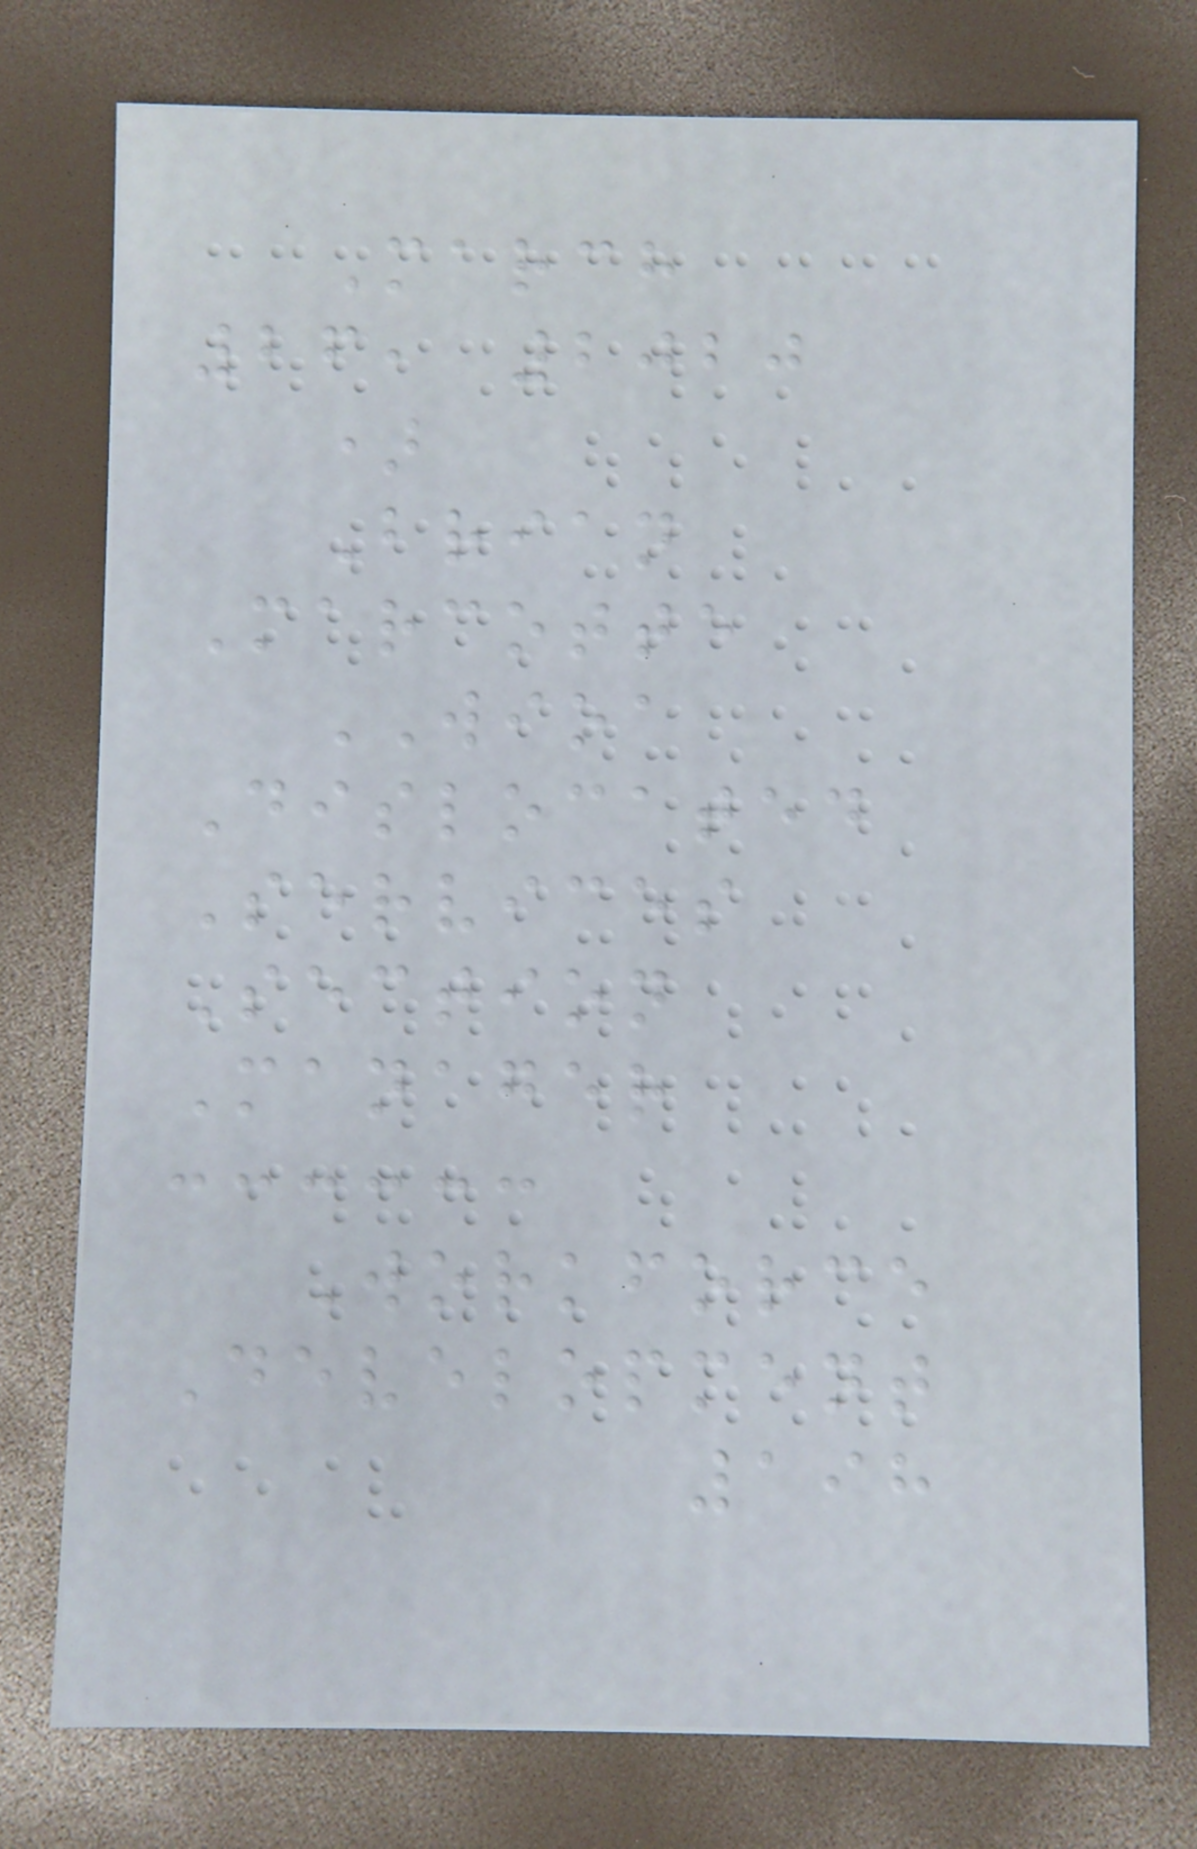March
26, 2020
)
Brian
Marcotte
WIOA
Dislocated
Services
Section
Manager
Workforce
Development
198
